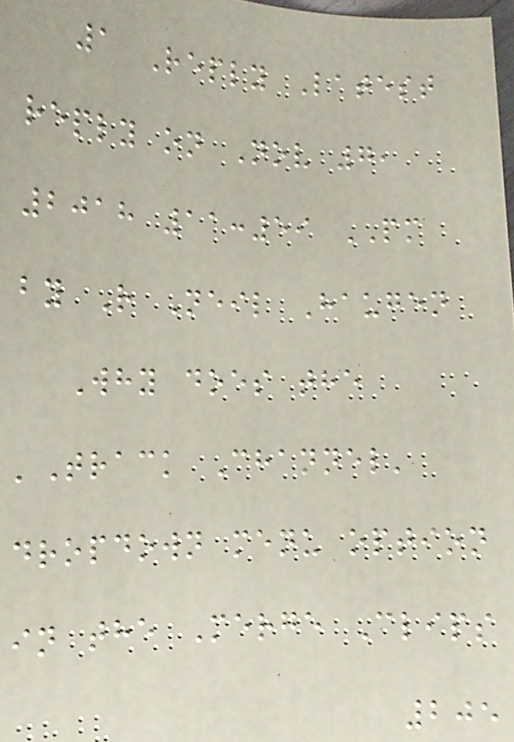1 Reply Latest
reply on Nov 7,
2018 11:59 PM
by R Neil Haugen
Why does the
'Track Channel'
dropdown menu option
in the Merge Clips
205
